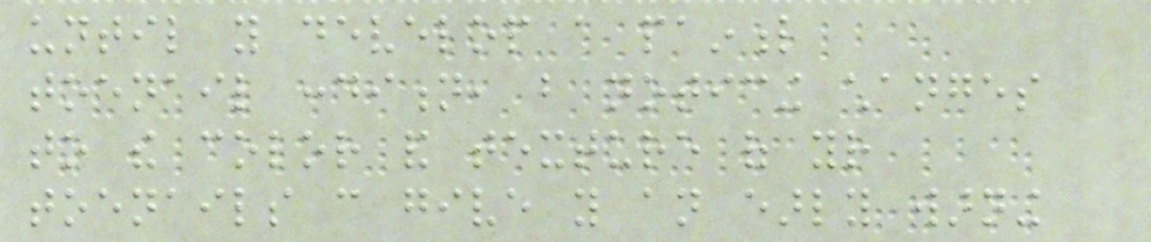until you develop a painful
toenail condition, but noticing changes
to the color and texture of your
toenails can give you an early warning
